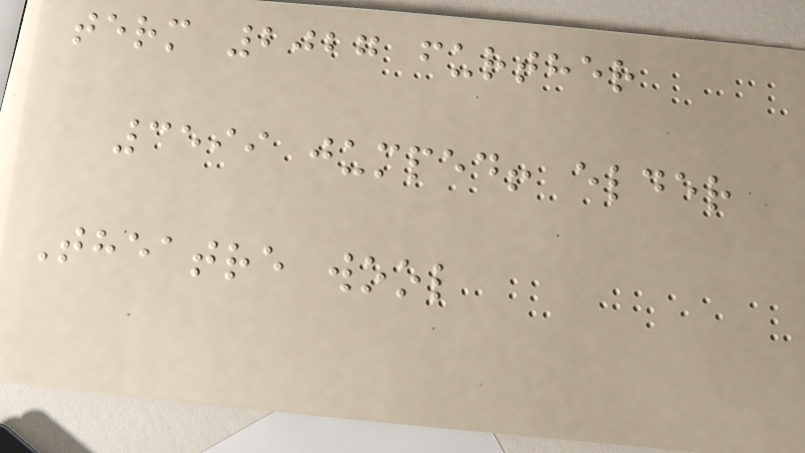term 2027 further
3599 jumped! elder
Theatre wool
